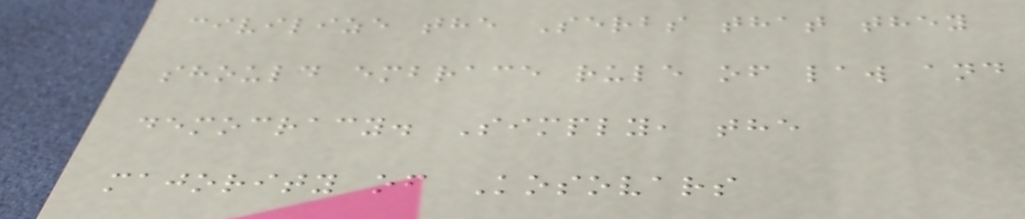civilize the Serbs that they
should embrace rule of law and
democracy. Simply, the
majority of Kosovars
